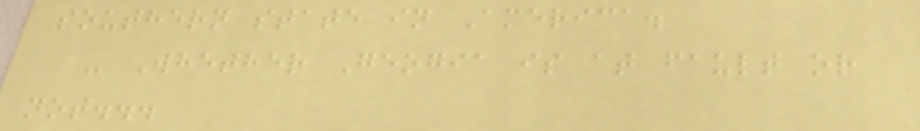southern state in America.
- Whether Geogia is at fault or
not...
